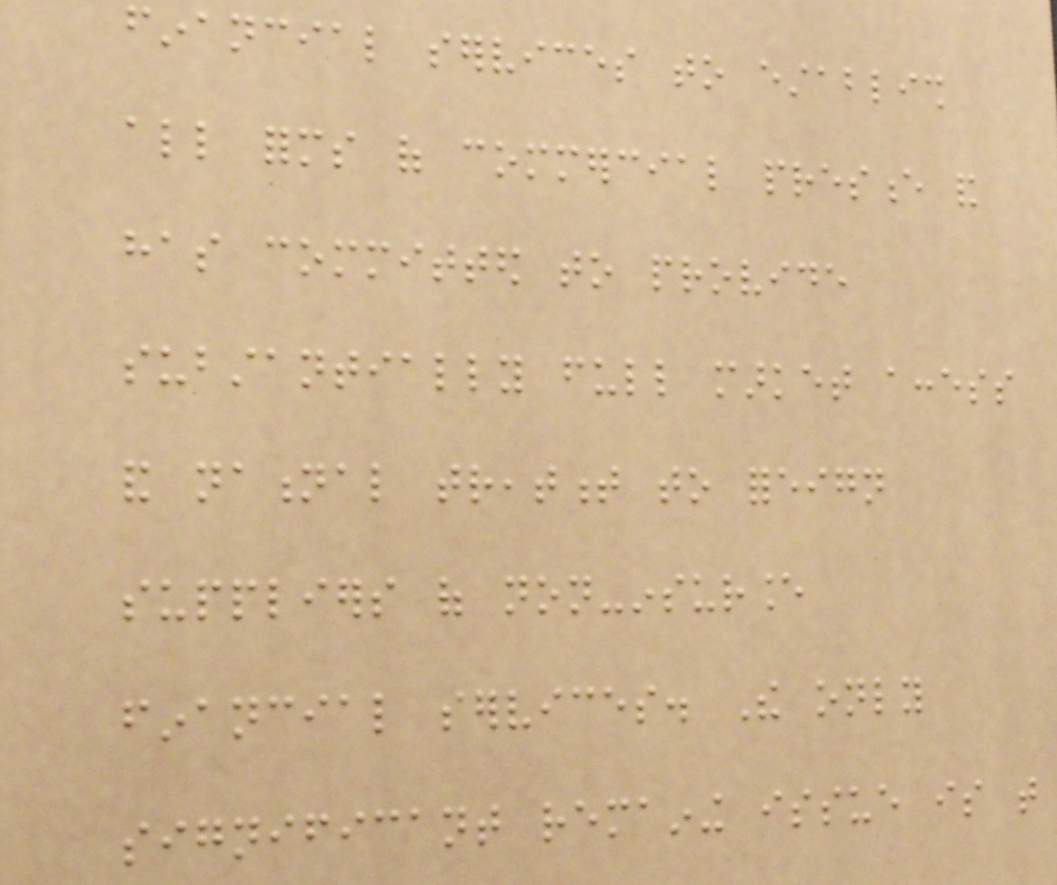financial services to establish
all forms of commercial presence and
has committed to provide
substantially full market access
and national treatment to foreign
suppliers of non-insurance
financial services. The only
significant remaining issue is that
